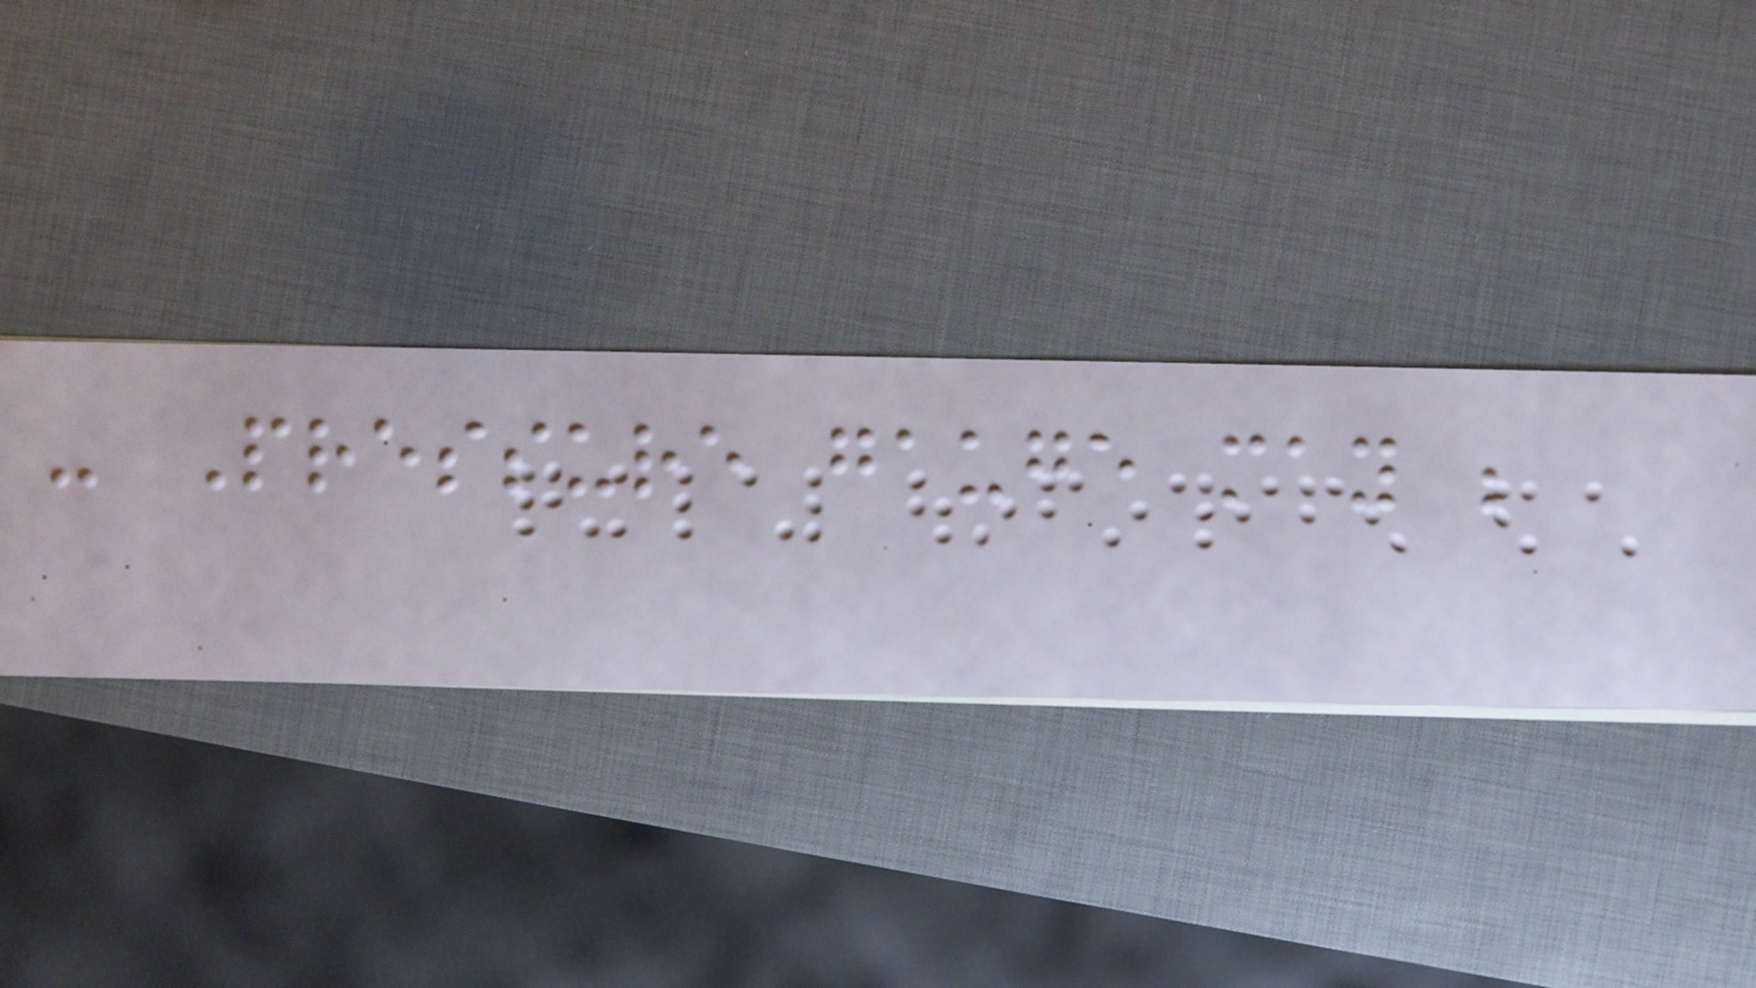- Pressure gauge may be
